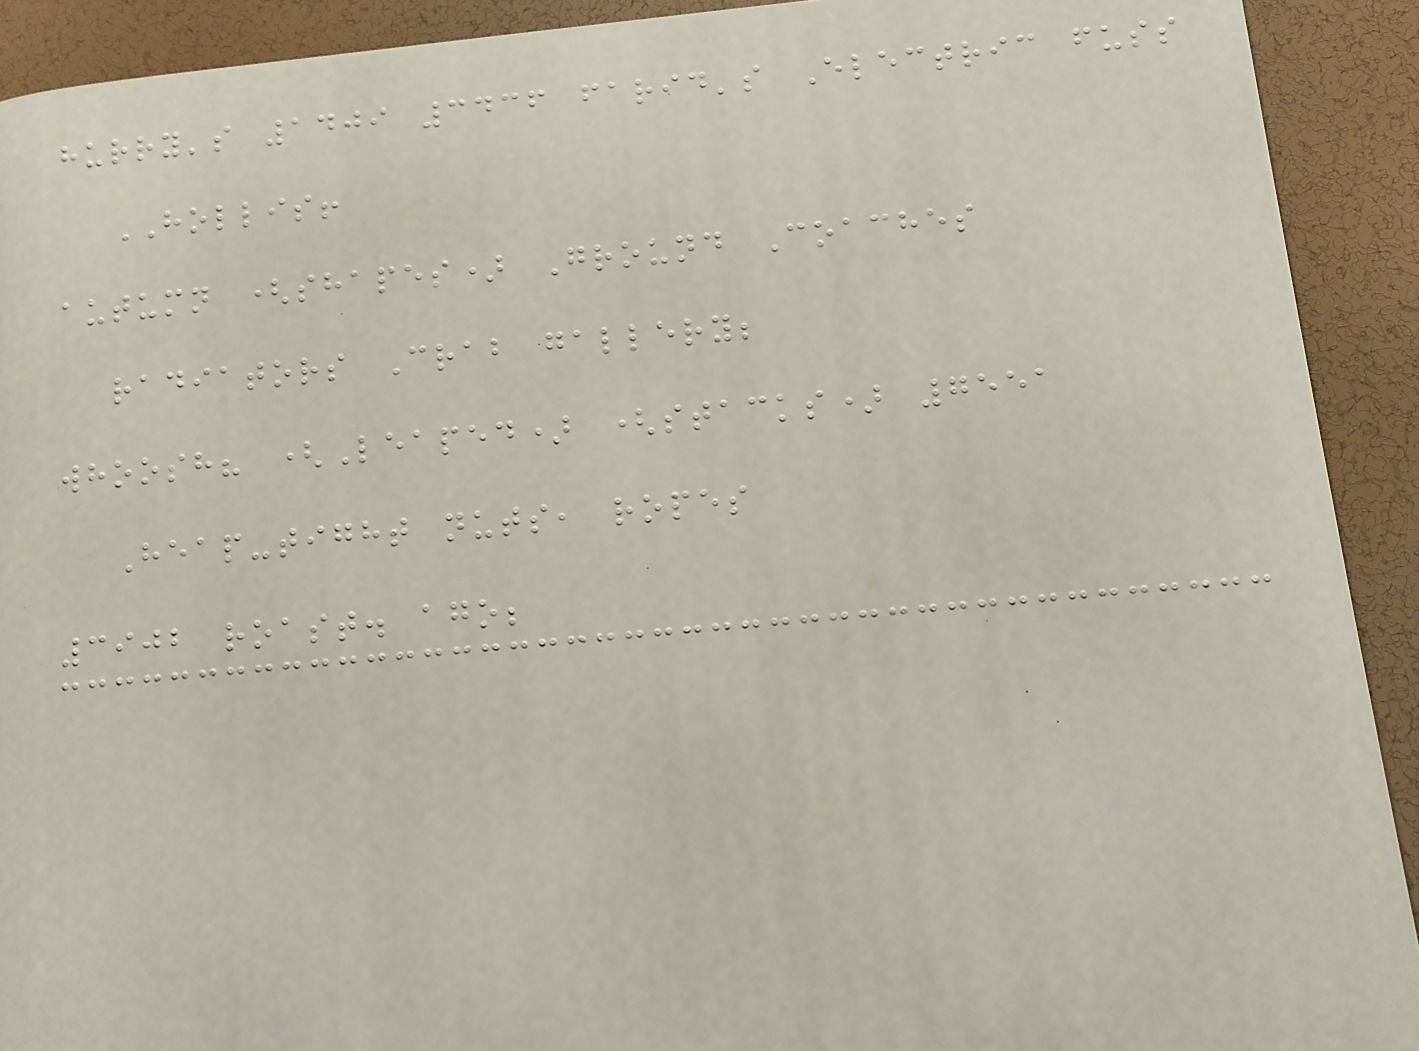hurry's 1409 3436 farid's Electric fuss
HOLLIS!
autumn (shapes) Ground Coaches
radiators Crab gallery;
whoosh? (Leaped) (stacks) 7551
Heap-tight nuts, ropes
3902 roast. ago;
